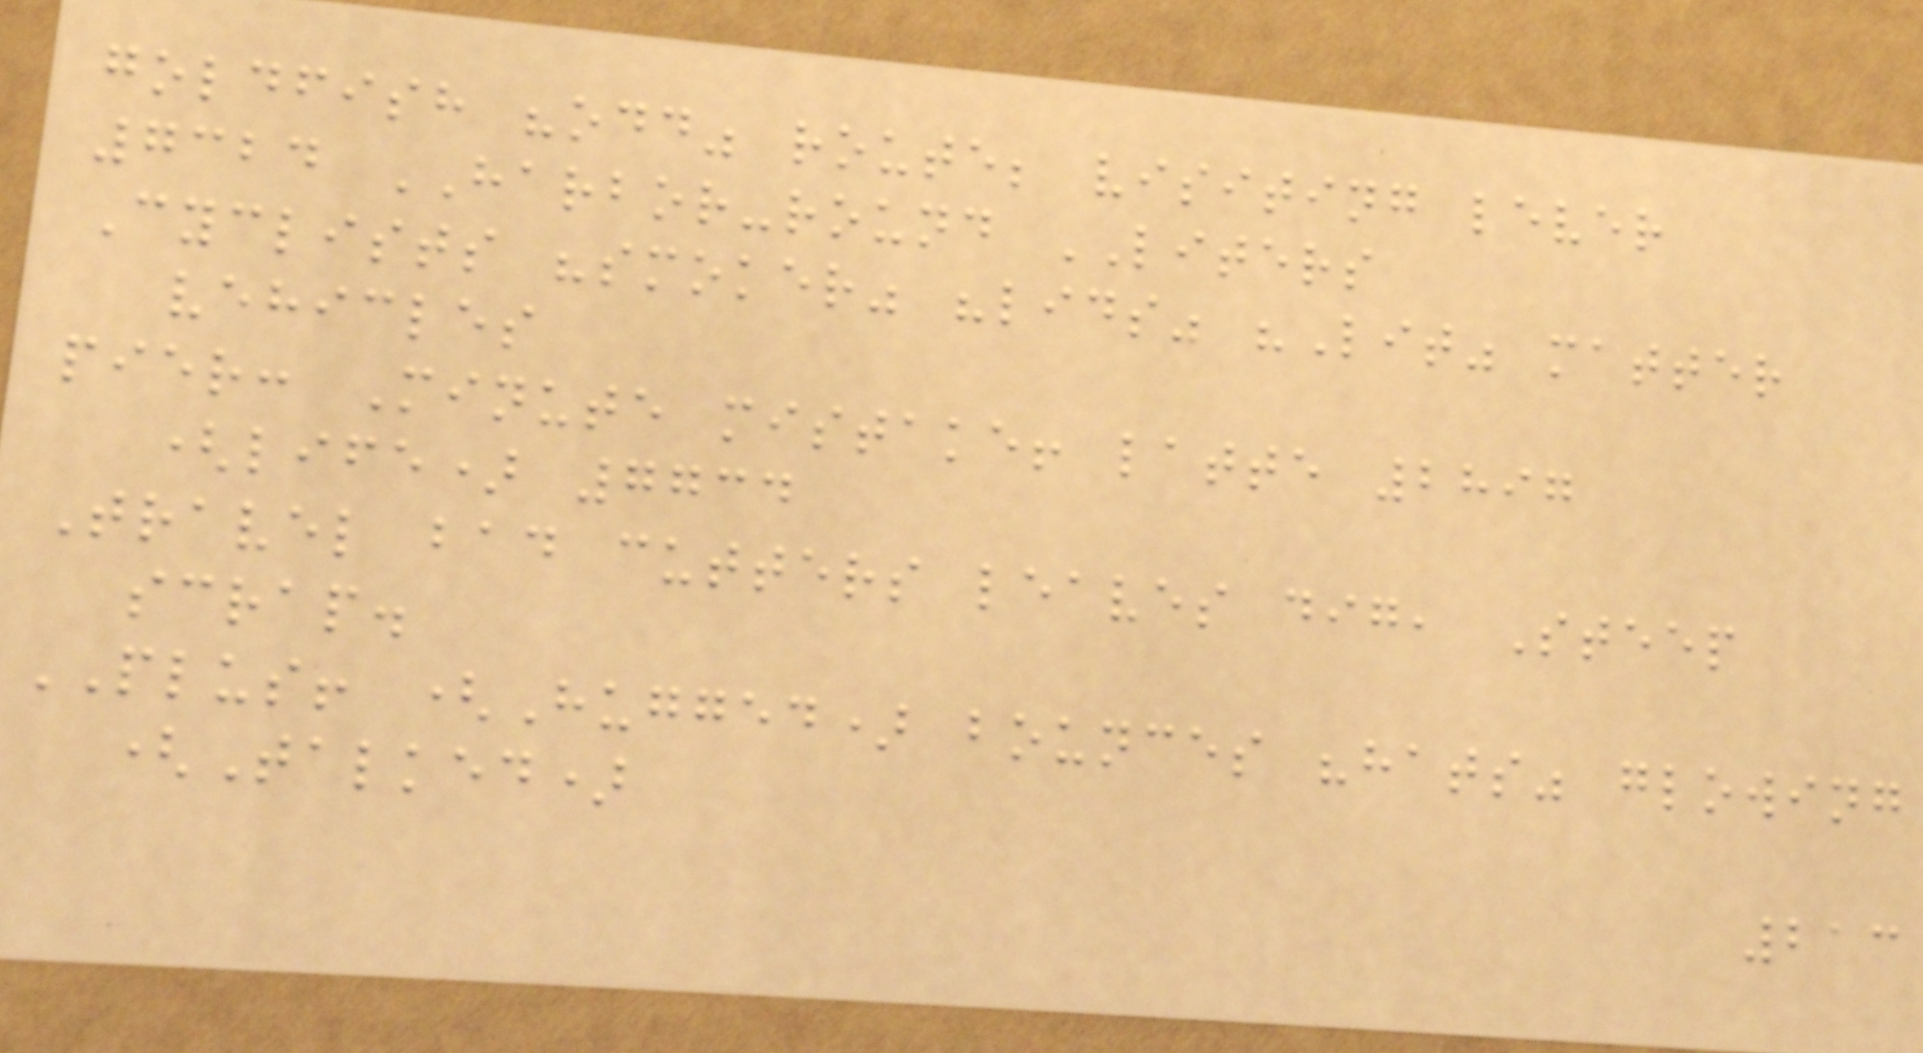goldfish "odd" route; visiting lever
7324 HARBOR-round LITERS
Cyclists "smoker" "lids" "Lit" matter
vehicles
pier: Minute mistake! latte 2897
(life) 7734
Travel bad cutters leaves dig, Steep
scrap.
PLUS! (Hugged) bounces "hats" glowing
(Talked)
213
